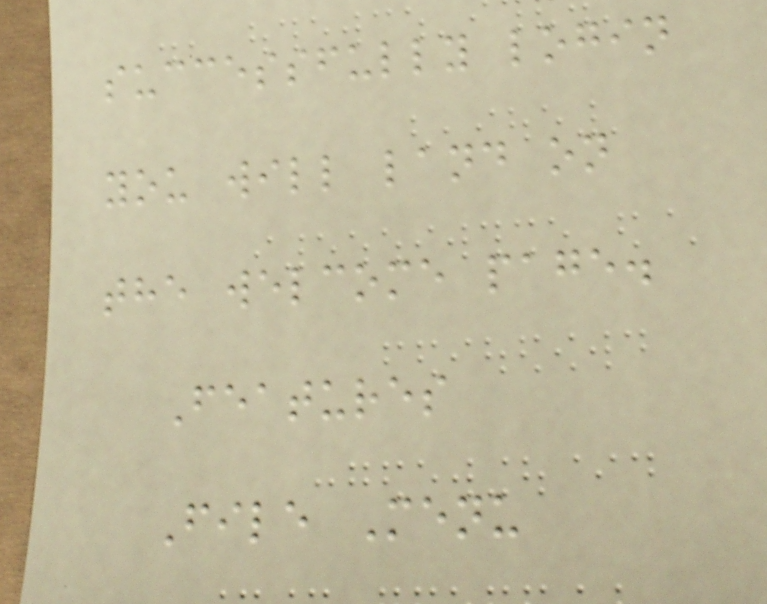successfully login
you will land on
the welcome page.
Features
File Menu
